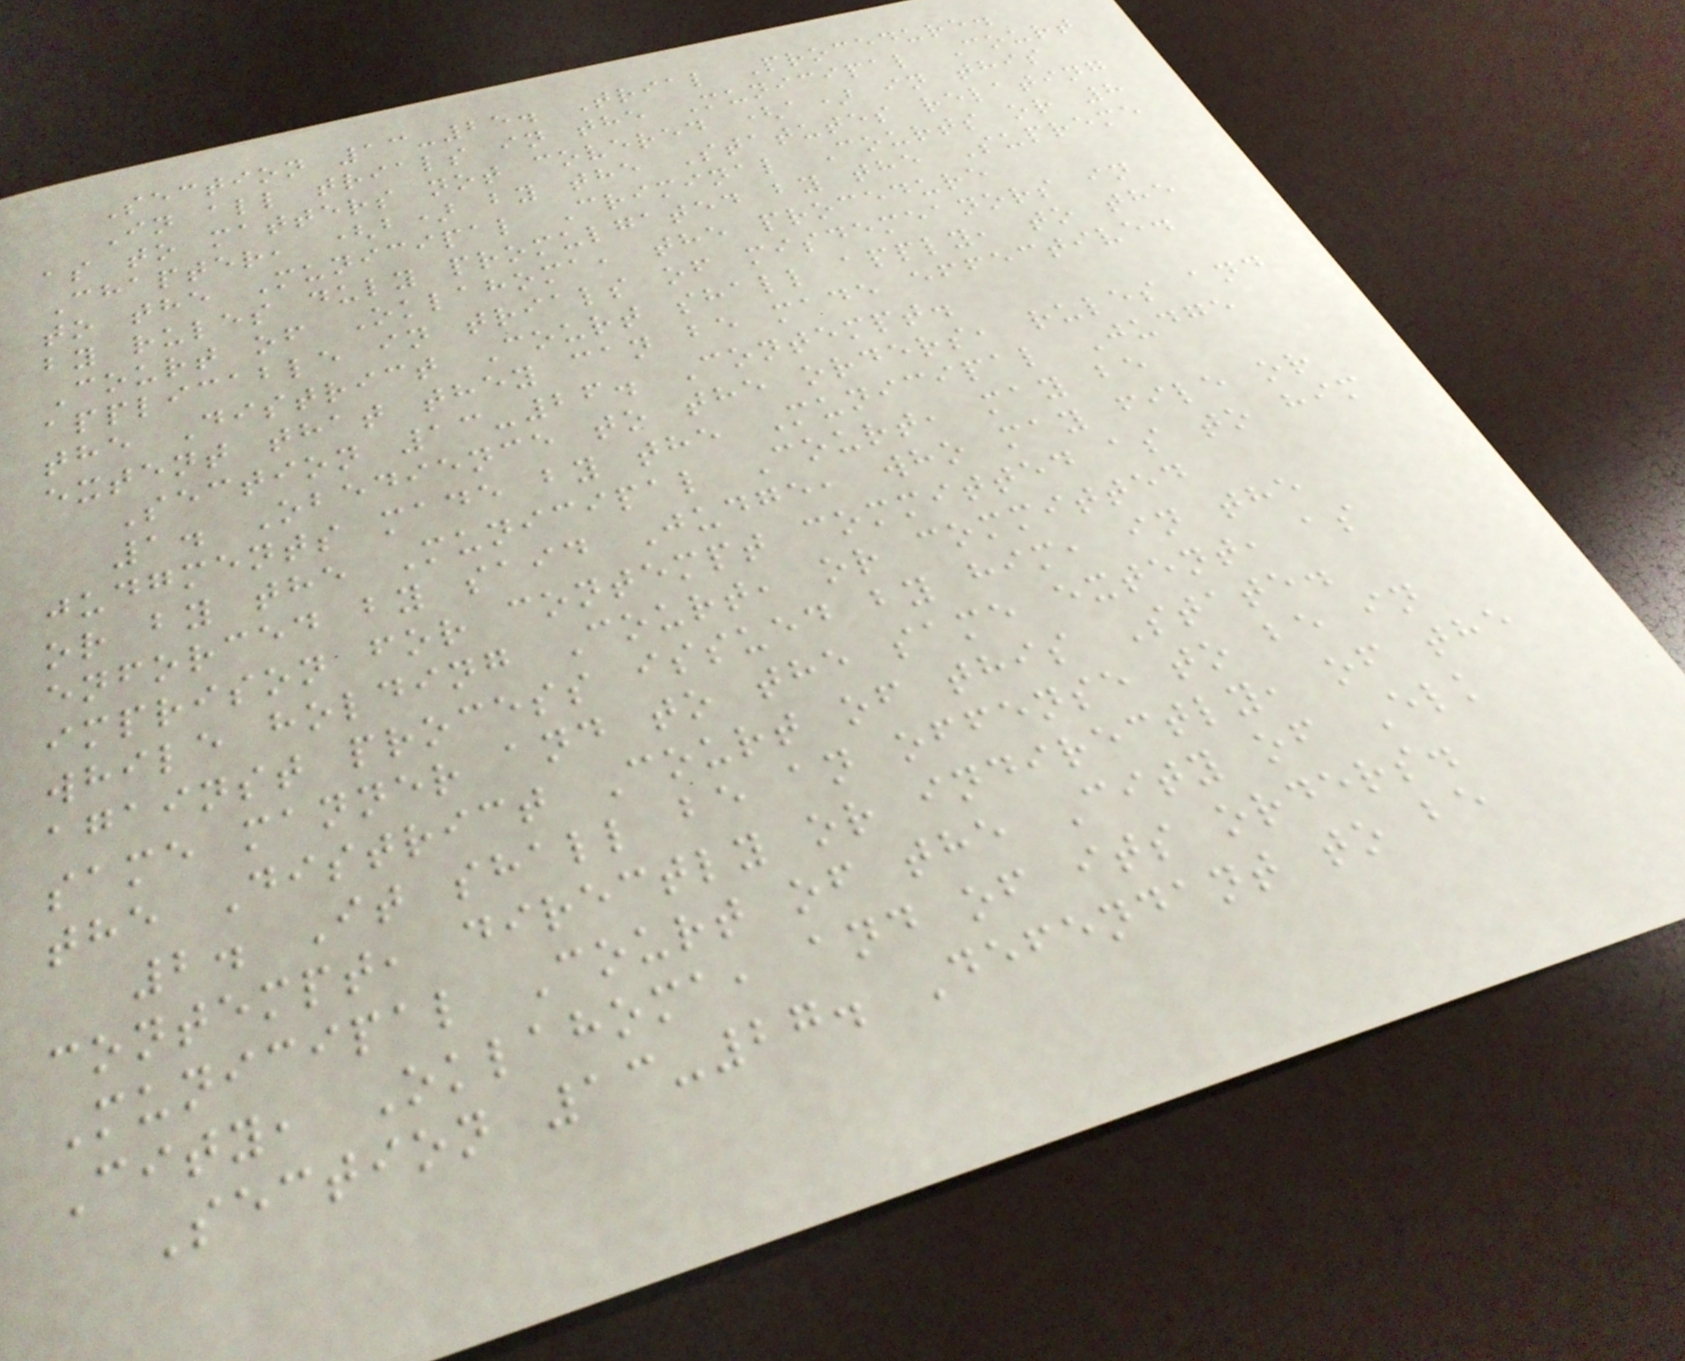Section 13-25. Trial Procedure.
In all trials in the Municipal Court
as to matters not covered (a) in this
Chapter, (b) by the Statutes relating
to the Municipal Criminal Courts or 8
by rules duly promulgated by the Supreme
Court of Oklahoma, the procedure
applicable in trials of misdemeanors in
the District Court shall apply, to the
extent that they can be made effective.
Section 13-26. Contempt.
1. Obedience to the orders, rules and
judgments made by the Municipal Judge
or by the Municipal Court, may be
enforced by said Judge, who may file or
imprison for contempt committed as to him
while holding Court, or committed
against process issued by him, in the
same manner and to the same extent, as
the District Court of this State.
2. It shall be an offense to be in
contempt, directly or indirectly, of the
Municipal Court of the City of Elk
City, Oklahoma, and of its orders.
Section 13-27. Defendant to be
